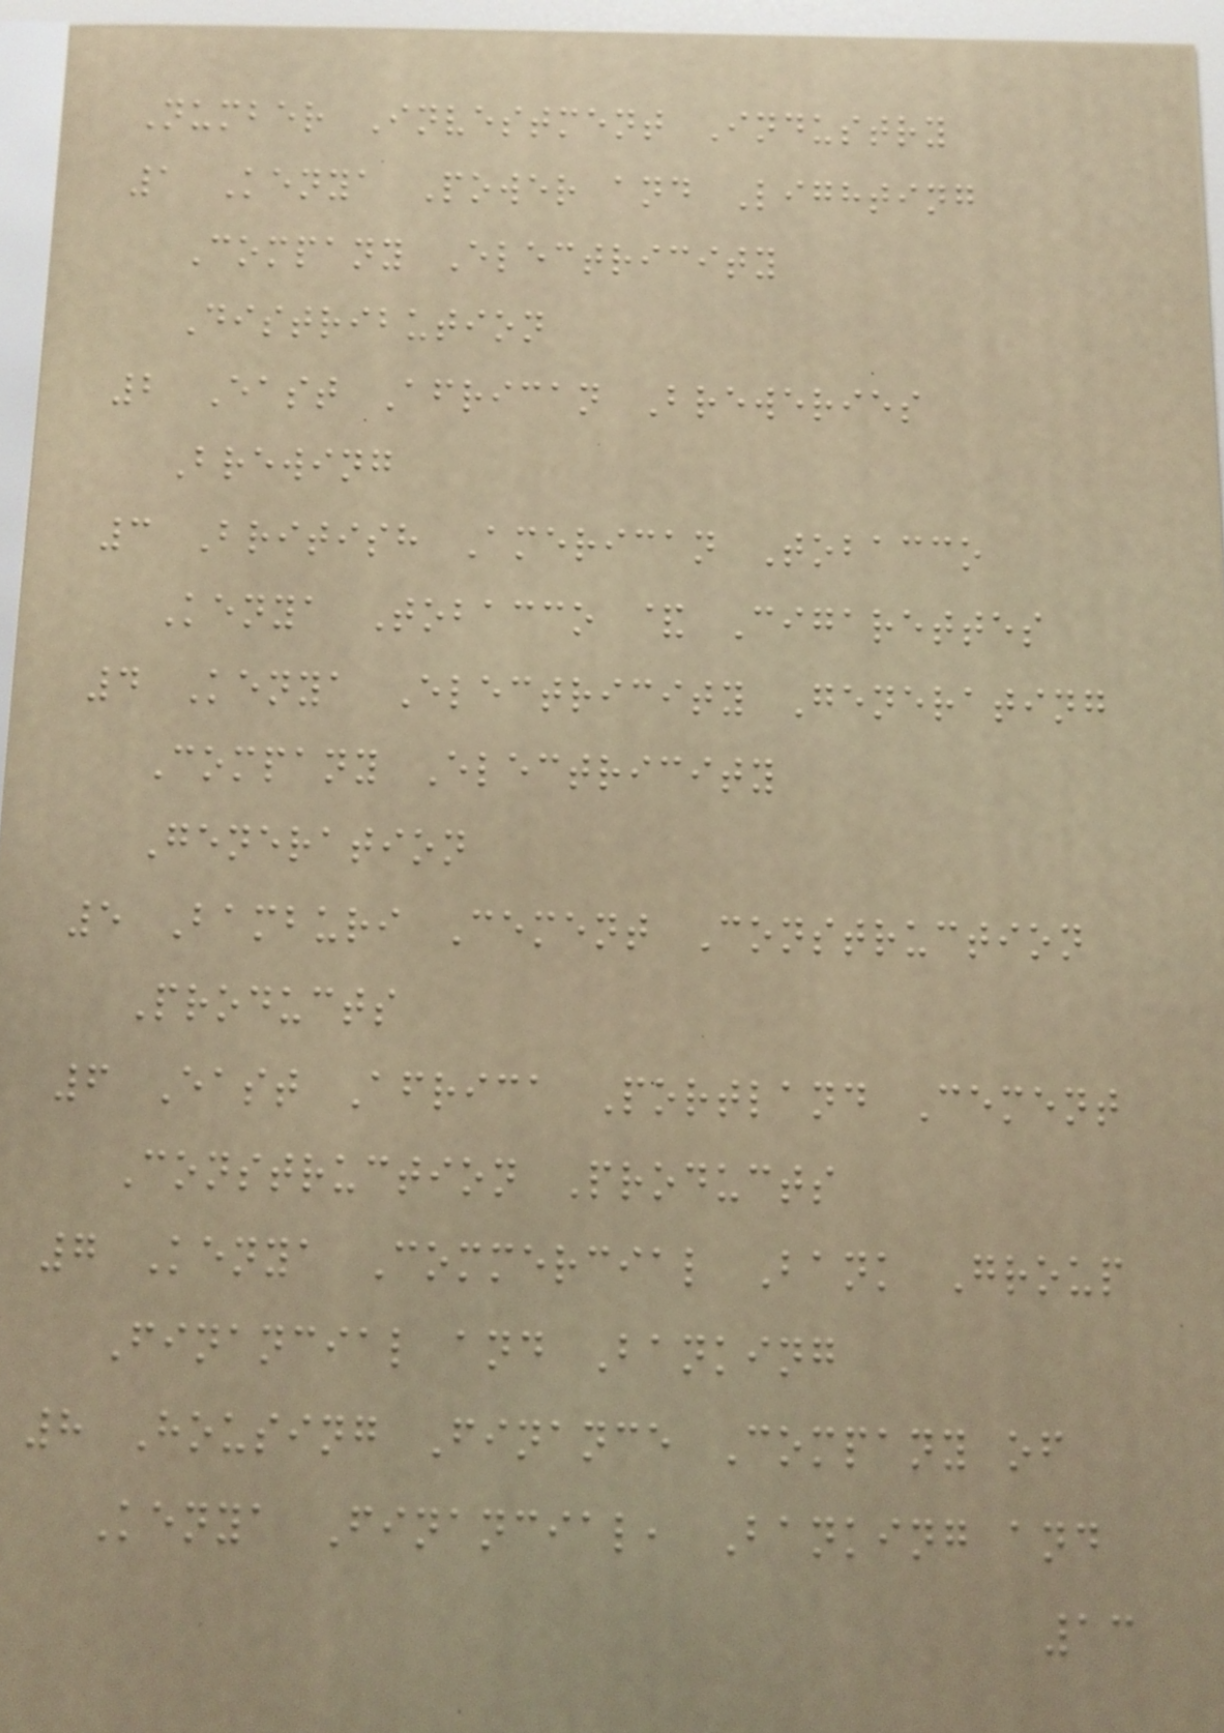Number Investment Industry
1 Kenya Power and Lighting
Company Electricity
Distribution
2 East African Breweries
Brewing
3 British American Tobacco
Kenya Tobacco & Cigarettes
4 Kenya Electricity Generating
Company Electricity
Generation
5 Bamburi Cement Construction
Products
6 East Africa Portland Cement
Construction Products
7 Kenya Commercial Bank Group
Financial and Banking
8 Housing Finance Company of
Kenya Financial, Banking and
13
